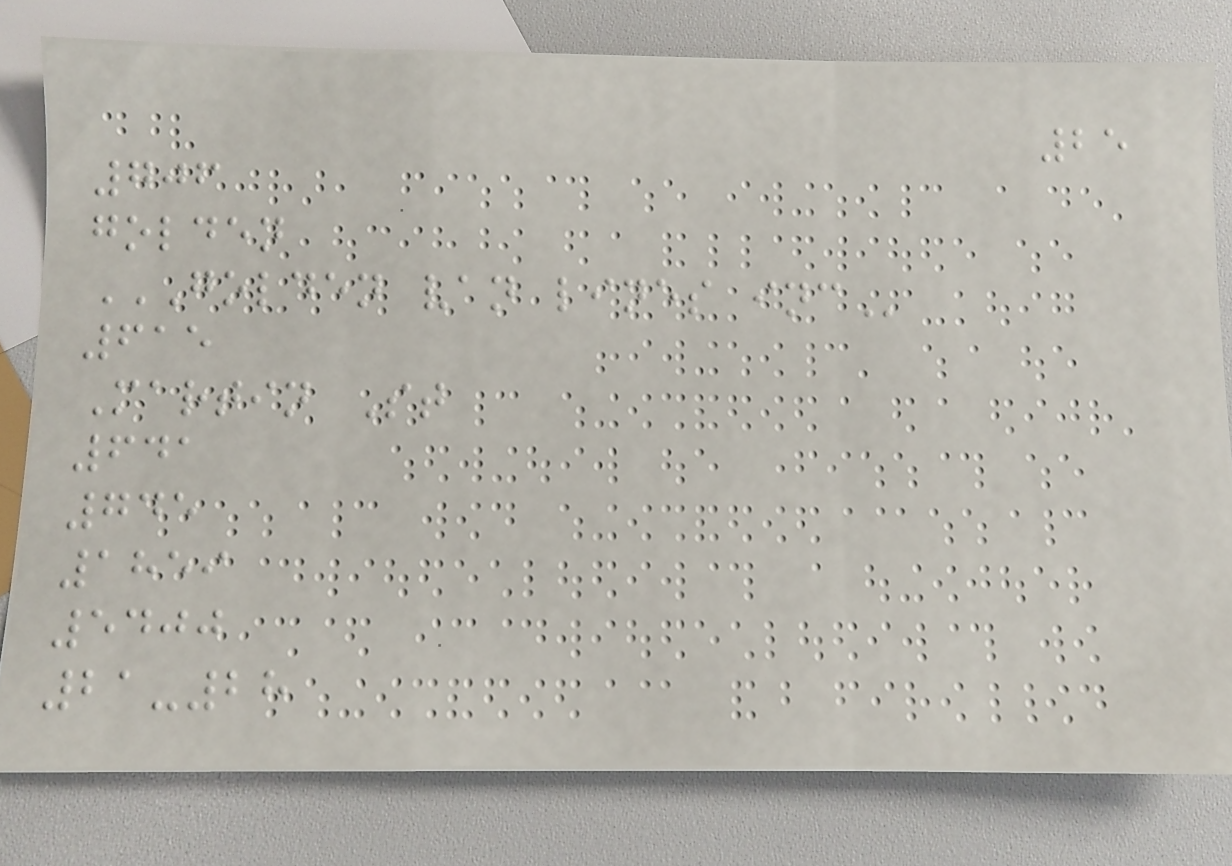25
706
golden
GOLDEN VAN LINES INC
615
Martin St
641
745
1859
5400
21-28
